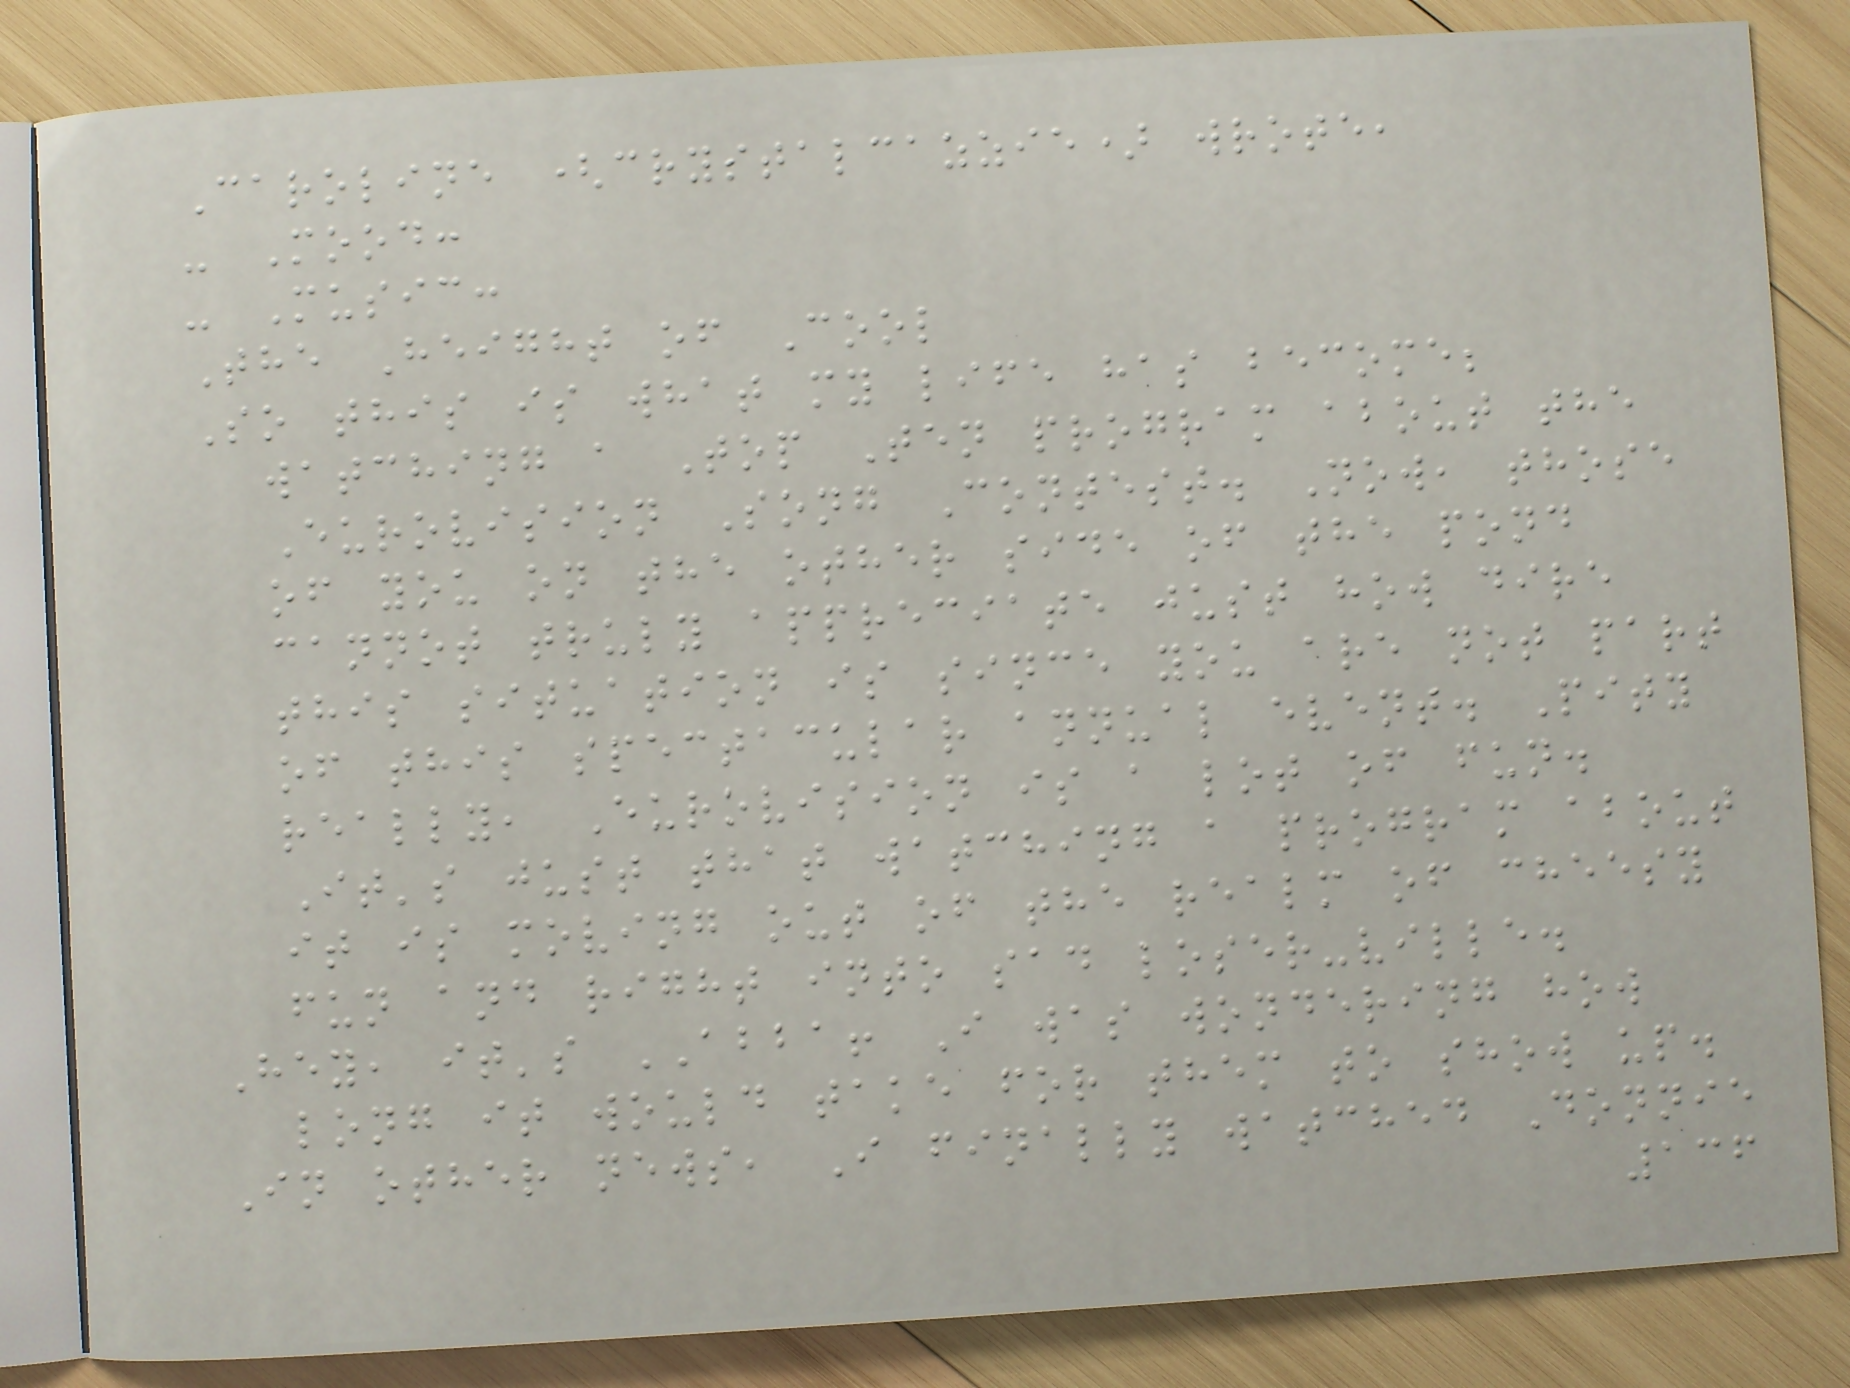Caroline (crystalcazzie) wrote,
- Mood:
- Music:
The Height of Cool
So this is what my life has become;
watching a Top Ten program about the
Eurovision Song Contest. Now, those
of you on the other side of the pond
cannot truly appreciate just how dire
this situation is since you are not part
of this spectacular annual event. Pity
really, Eurovision is a lot of fun.
It's just that watching a program about
it is moving out of the realm of cheesy
fun and right into sad loser-ville.
Hey, it's ABBA! I was wondering how
long it would take for them to show up.
In other news, I finally watched Donnie
136
